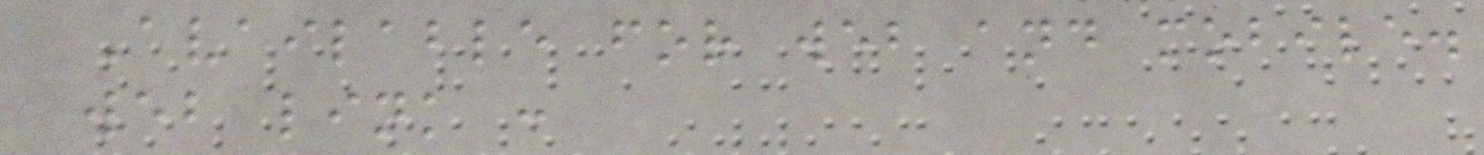Available for web and mobile.
web link :
